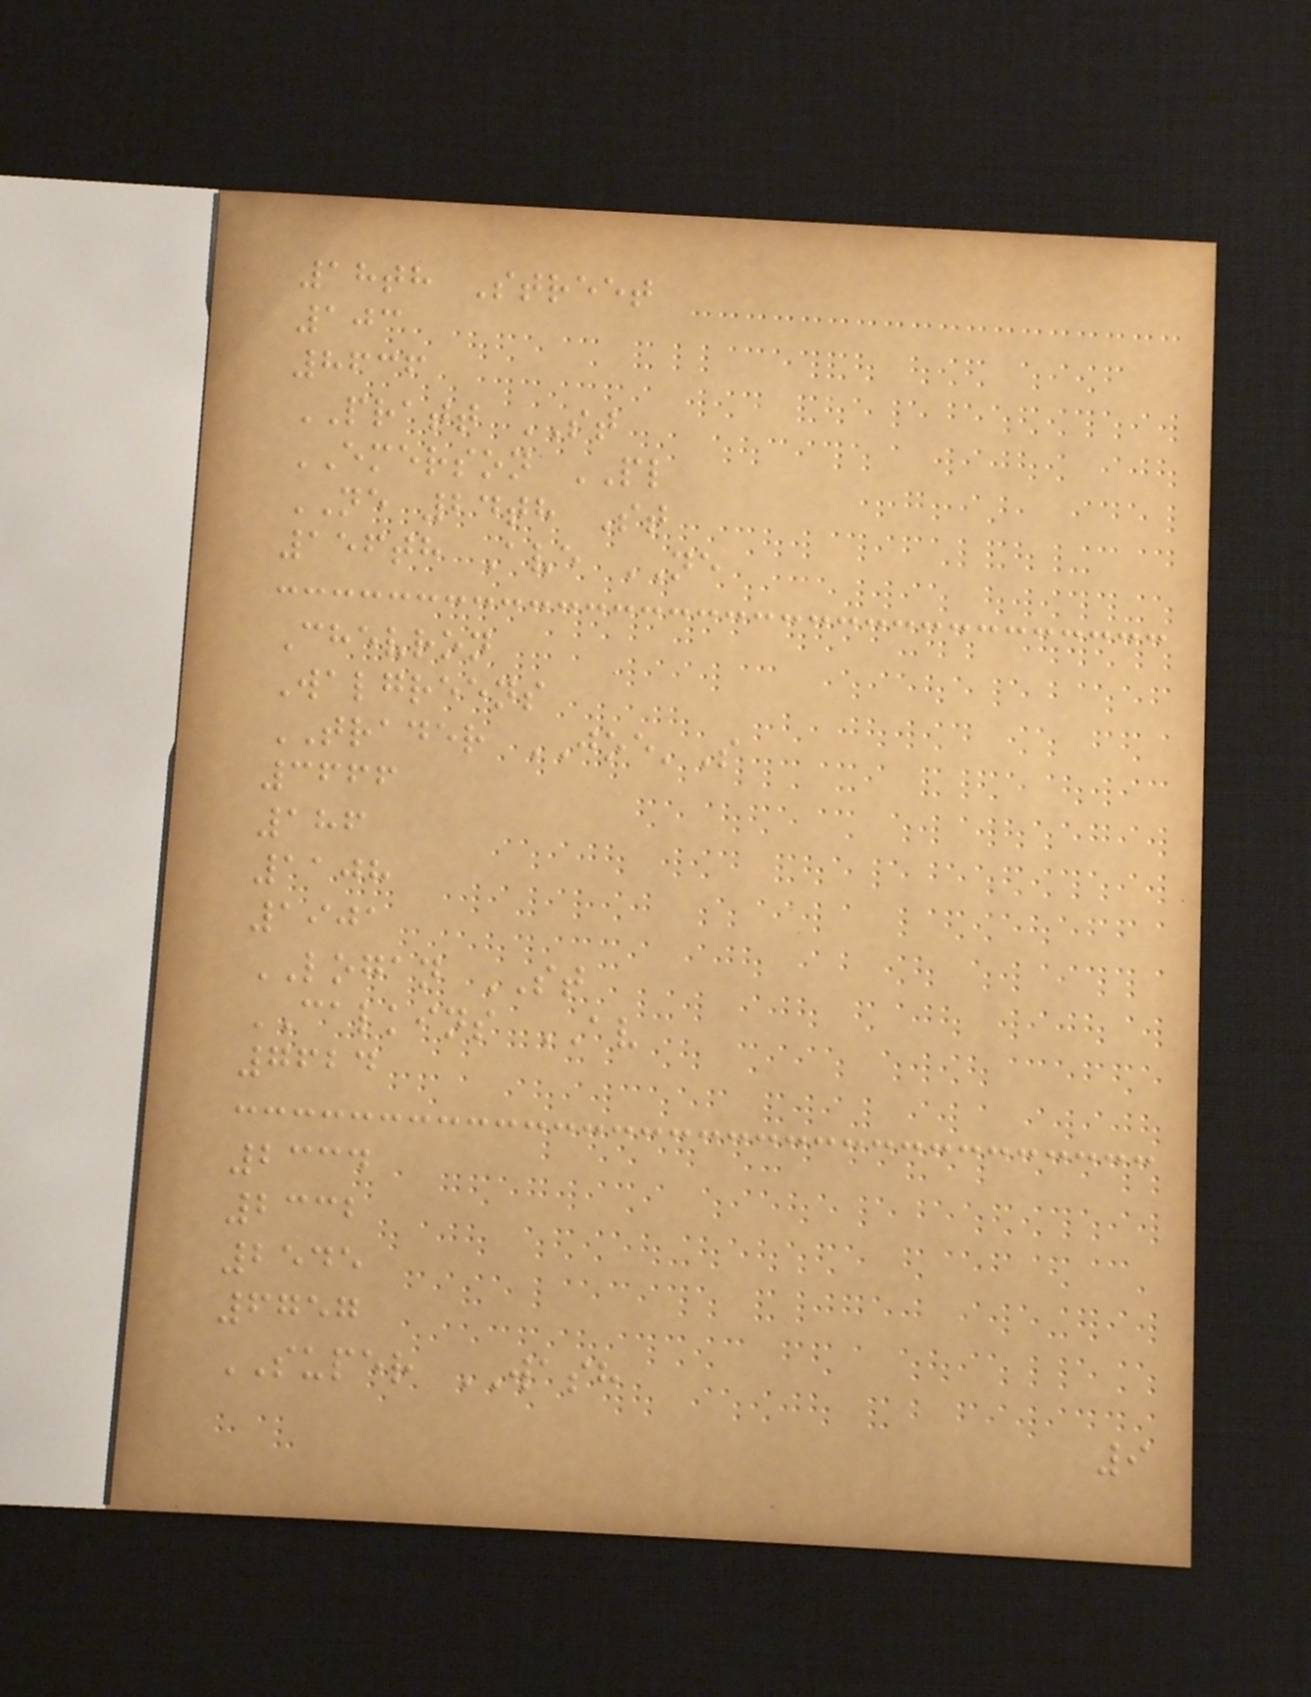18th Street
103
8636
PRATT ST
EMERSON PL
NE 24th St
156th Ave NE
Chevron
Walgreens
TRADER JOE'S
3666
186
1108
1901
LOGAN ST
CALKINS AV
7624
2334
2332
2545
6757
SUPER WASH
9
